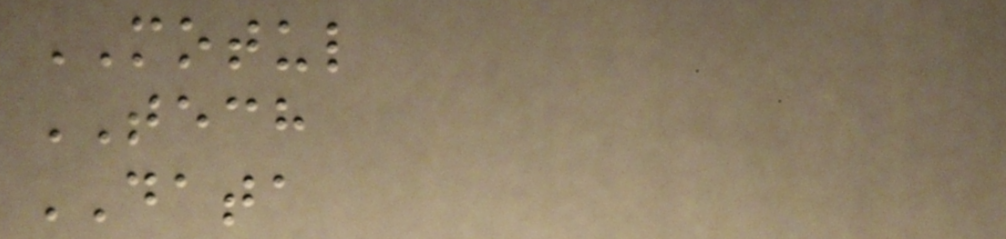MOTUL
TECH
DATA
